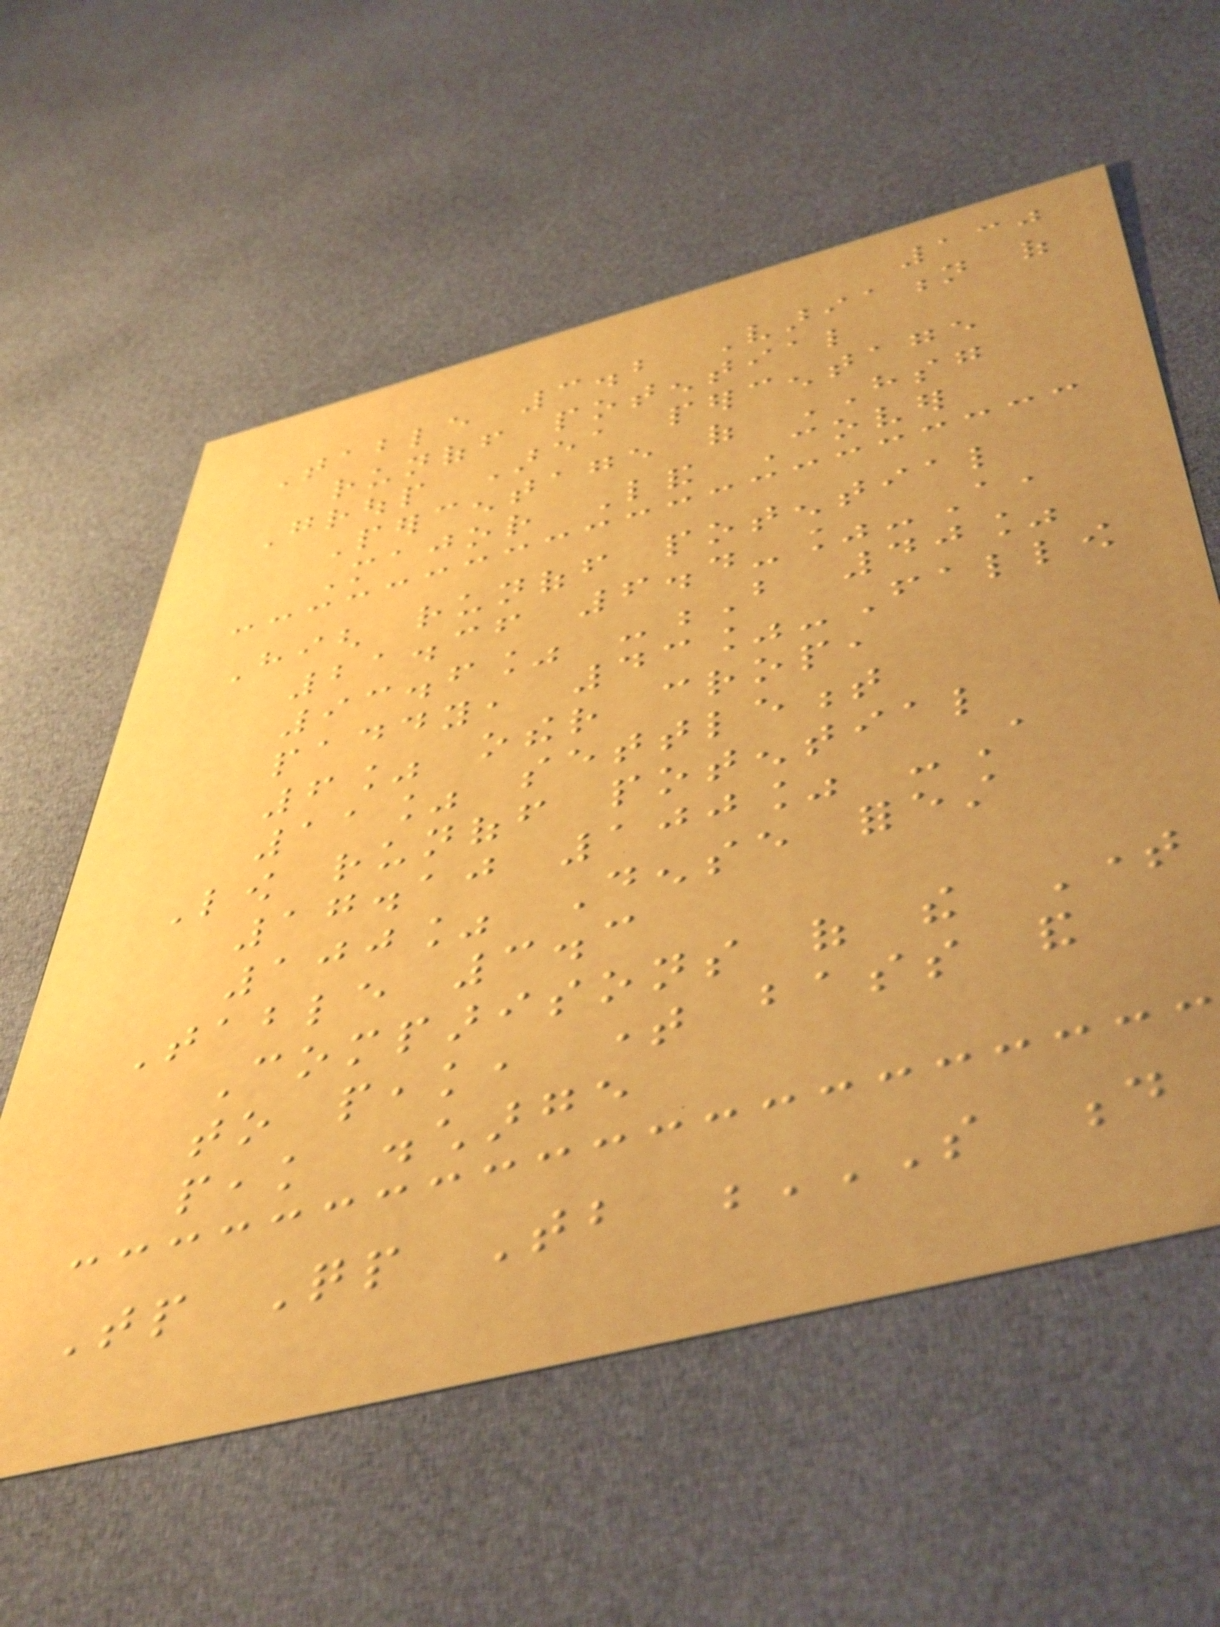130
Table 3.2 Variation of
runoff potential
Group Area percentage
Percentage of HSG
Major Land Cover
High runoff potential
21.36 6.4-%-A,
93.6% -B 40%
paddy, 43%-Fallow
6% other crop,
11% settlement
Low runoff potential
17.10 100% -A
100% Dense forest
Table 3.3
Comparisons of the Time
to peak, time bass and
peak discharge
Tp Qp Tb S D
